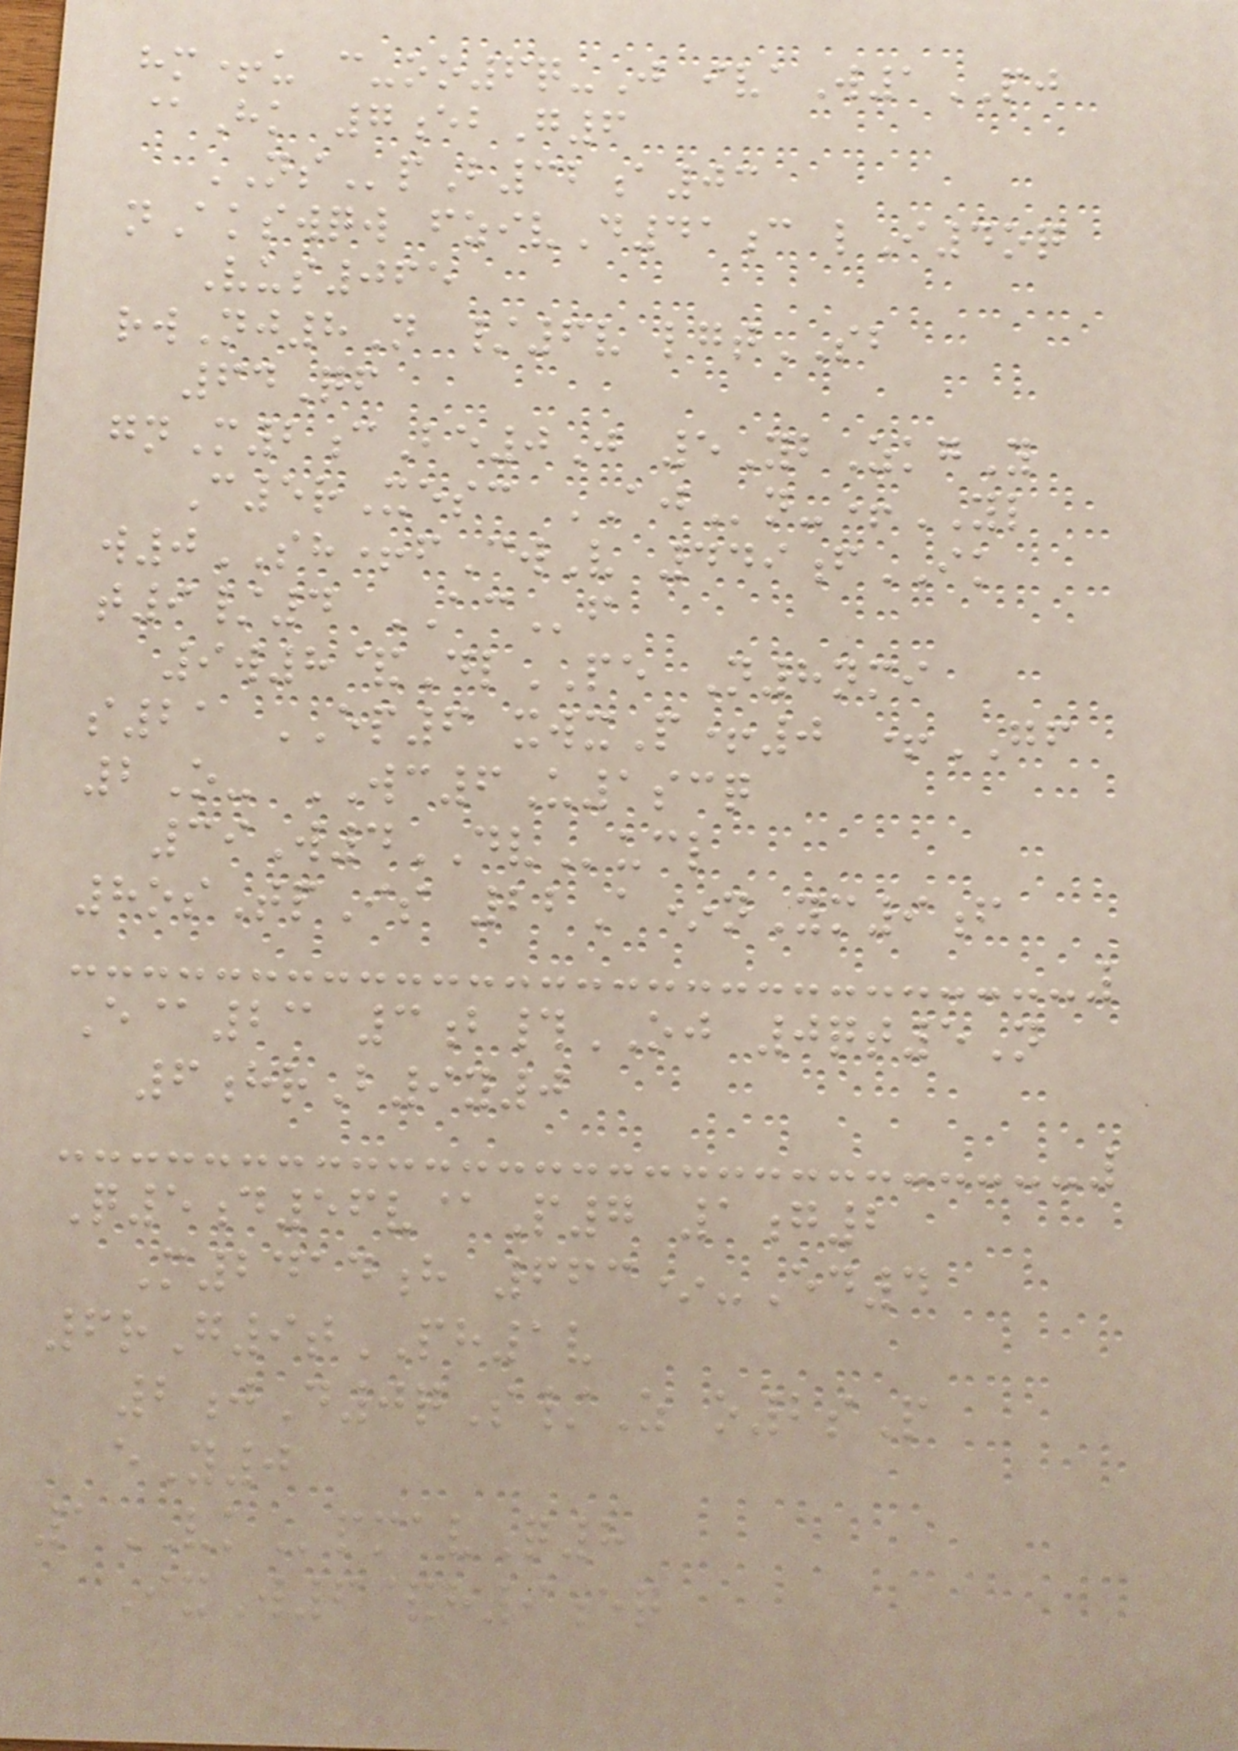hm+u c-oo6q-J ivaW1PJ
@Hk 7ebG6
NSpB32a03
nAkswqw fzivD41c lI4oq
Vus065
rwNj8N /6v lgtSB
64Qf
gnM2cBe0J 5YbZkgY
C5rXesc AJn-+YL
w0SH+fCwV 449fIK
t9/4 ACf
9w8&DlPE N8nmi
s21 EP6 xwxP+0 +GF
2O- WC6U1scq
39W4DVucl
8osTpIs 22A*nYm9f
E@23 3b#OJ 0qt5N
6hrB9y0
Q5d56v@P7 1g2
M2414h 663*-Ed4
6rG9tPH1v
2jD0qS/Z o2sP
eY0
1VKpmavQ8
IxW6&h9eq
